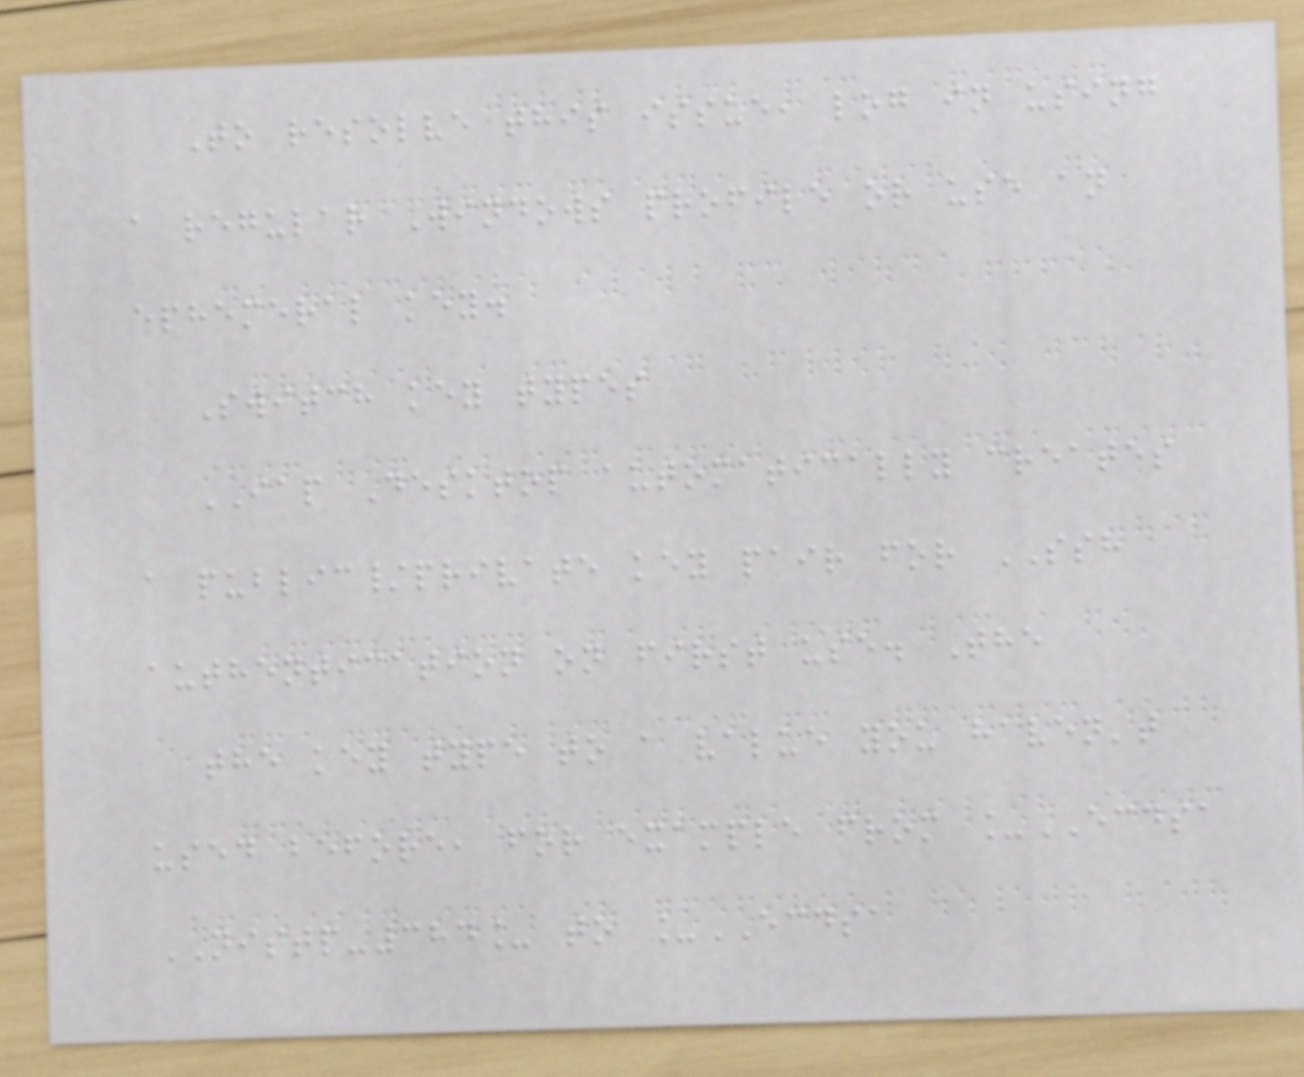To resolve this issue, log in using
a regular Windows profile or use an
ephemeral key.
Switch key types
IAP Desktop automatically creates
a public/private key pair for SSH
authentication on first use. The
the key type to a value you haven't
used before, for example from _ECDSA
NISTP-384_ to _ECDSA
